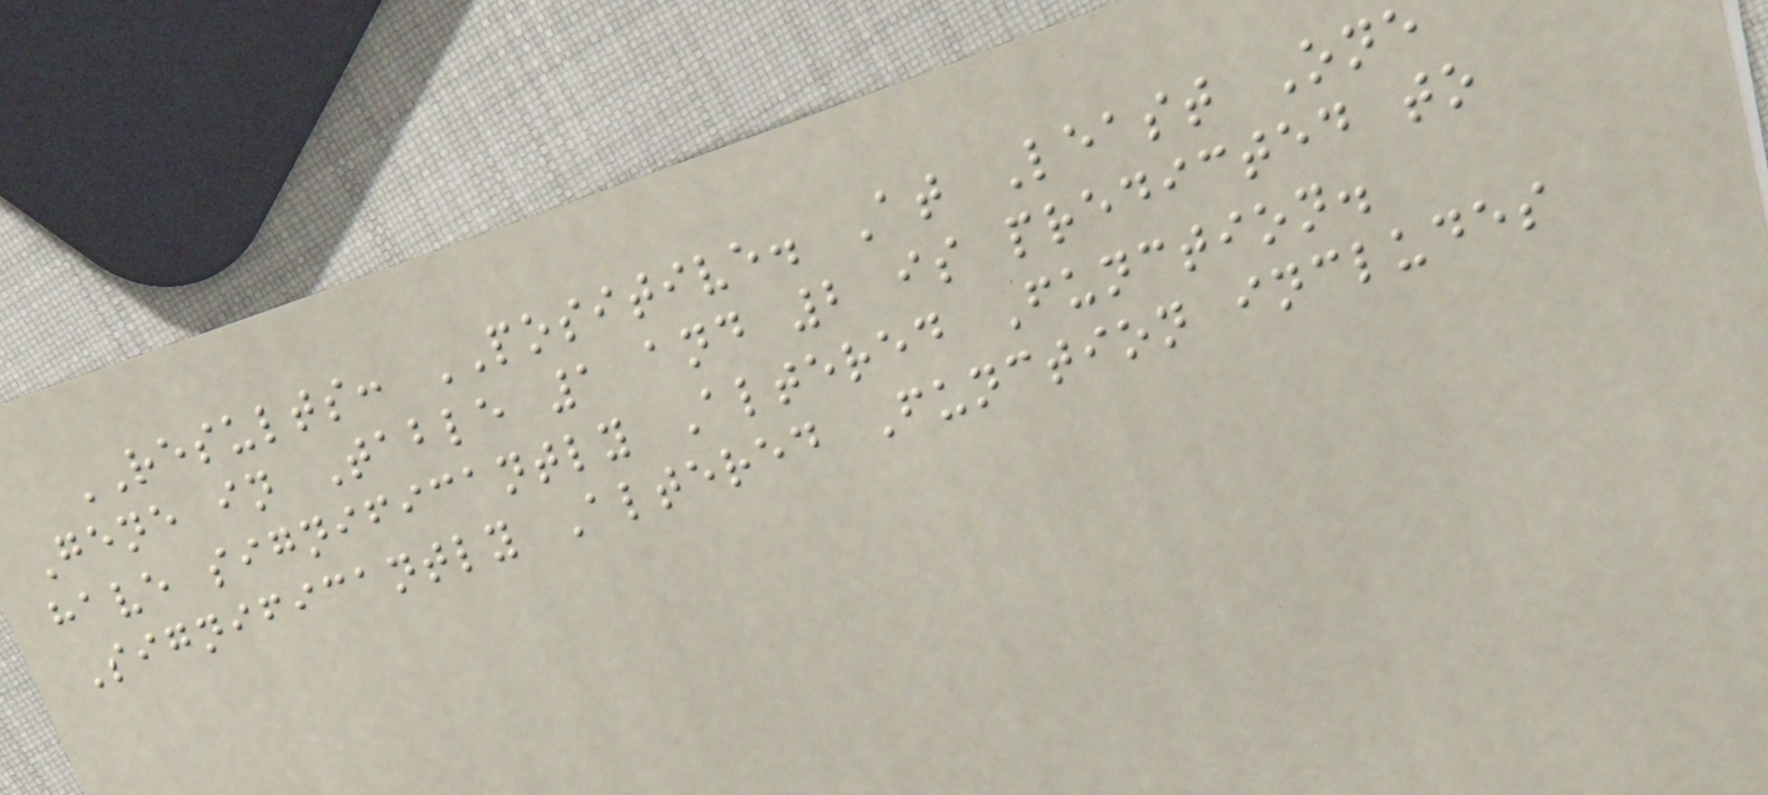RESULTS: POSITIVE. At Least One
Gene in Table 1 and 2 is predicted to
have significantly Altered Function.
Significantly Altered Function includes
